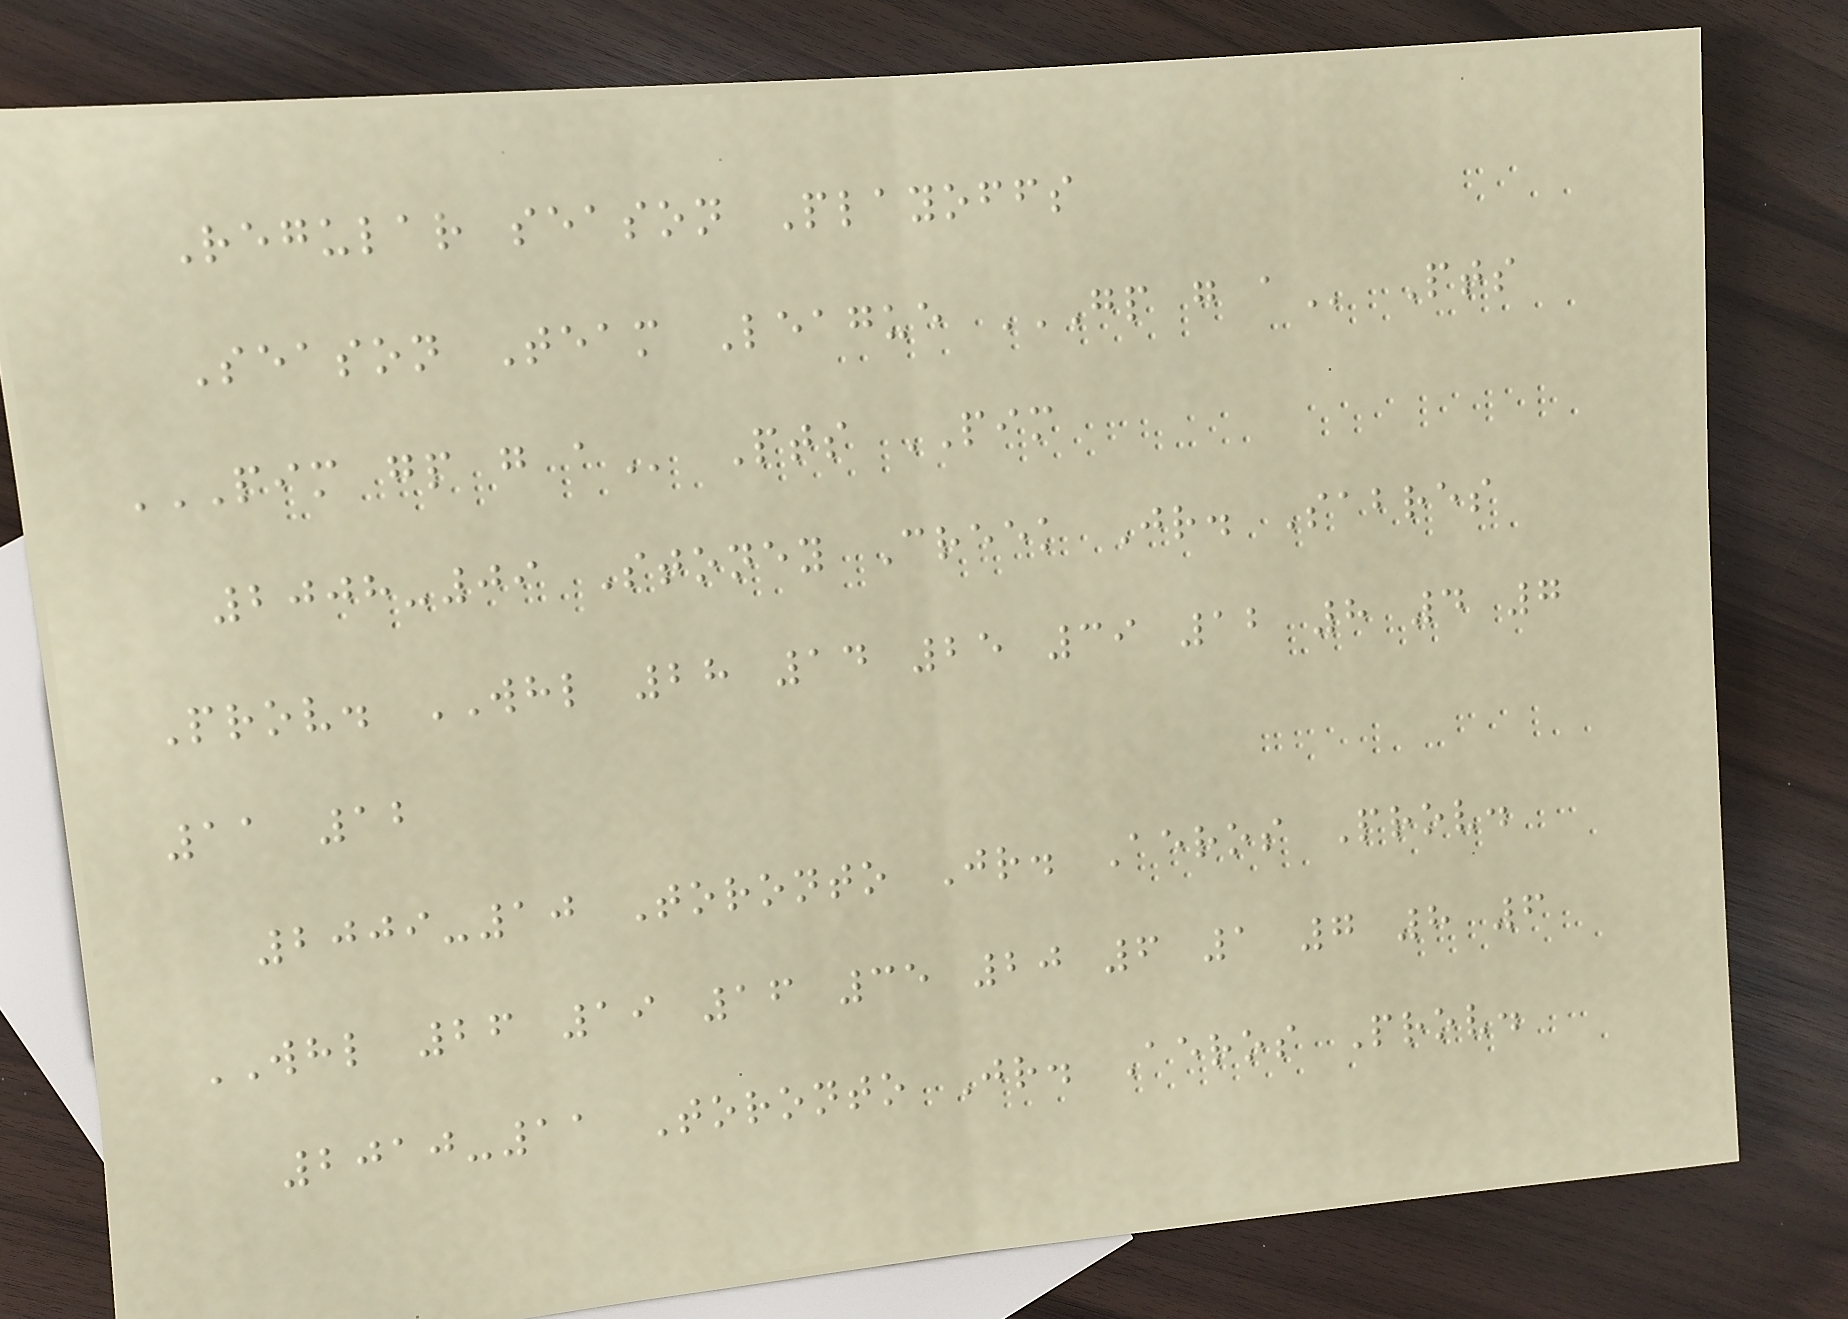Regular season Playoffs
Season Team League GP G A Pts
PIM GP G A Pts PIM
2008-09 Stoney Creek Jr. Sabres
Prov. WHL 28 14 25 39 12 8 4 7
11 12
2009-10 Toronto Jr. Aeros Prov.
WHL 26 19 16 35 20 6 1 7 8 6
2010-11 Toronto Jr. Aeros Prov.
